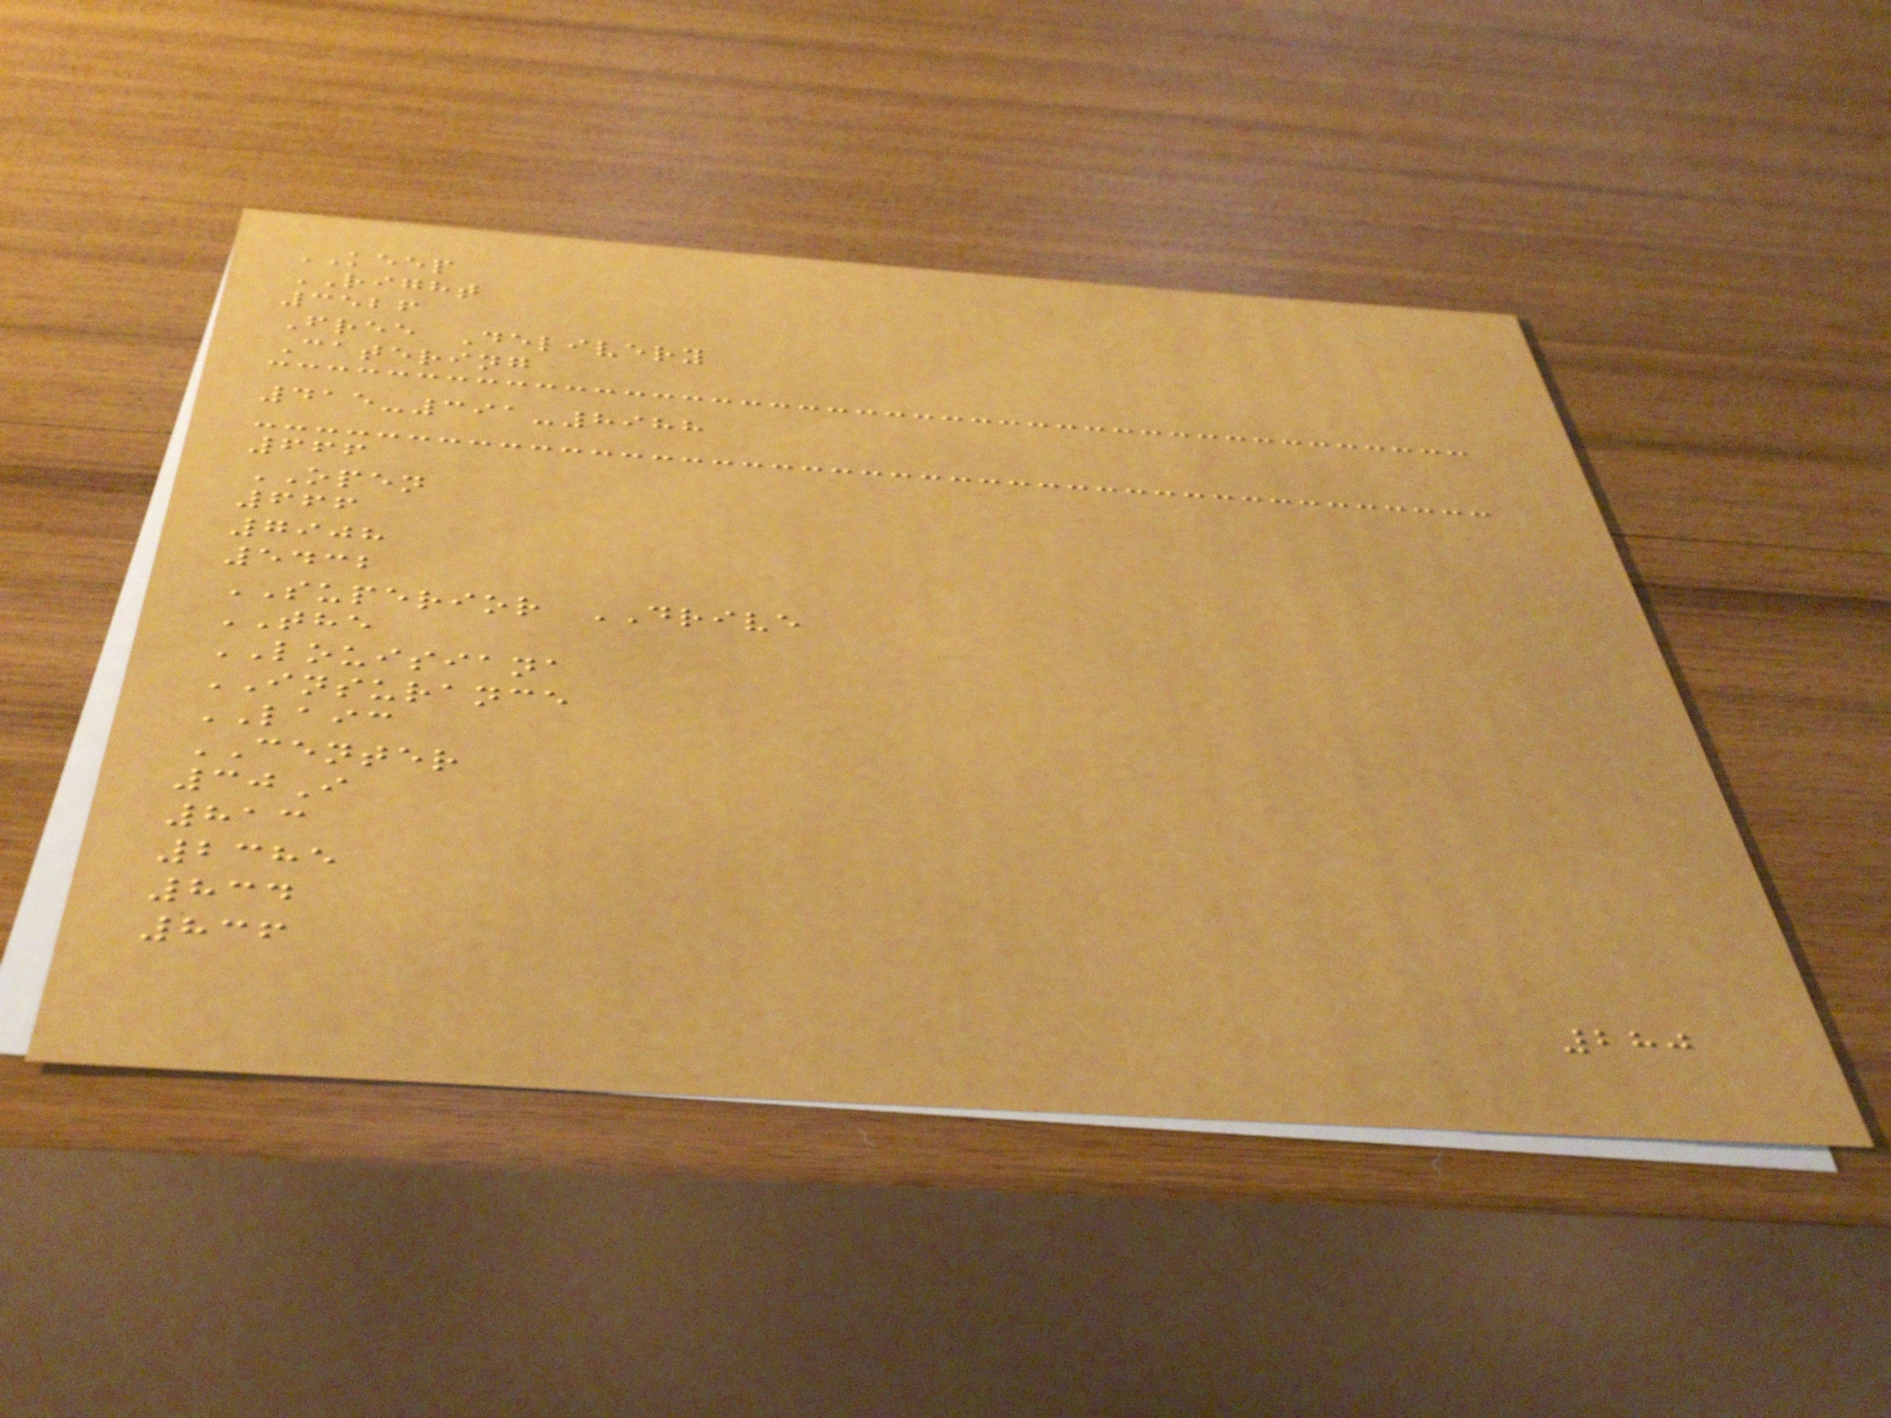KEEP
RIGHT
3526
Free Delivery
Catering
415-391-8988
666
OPEN
666
7908
5432
SUPERIOR DRIVE
THE
LOUISIANA
INSURANCE
LAIC
CENTER
30I
813
2385
834
836
280
